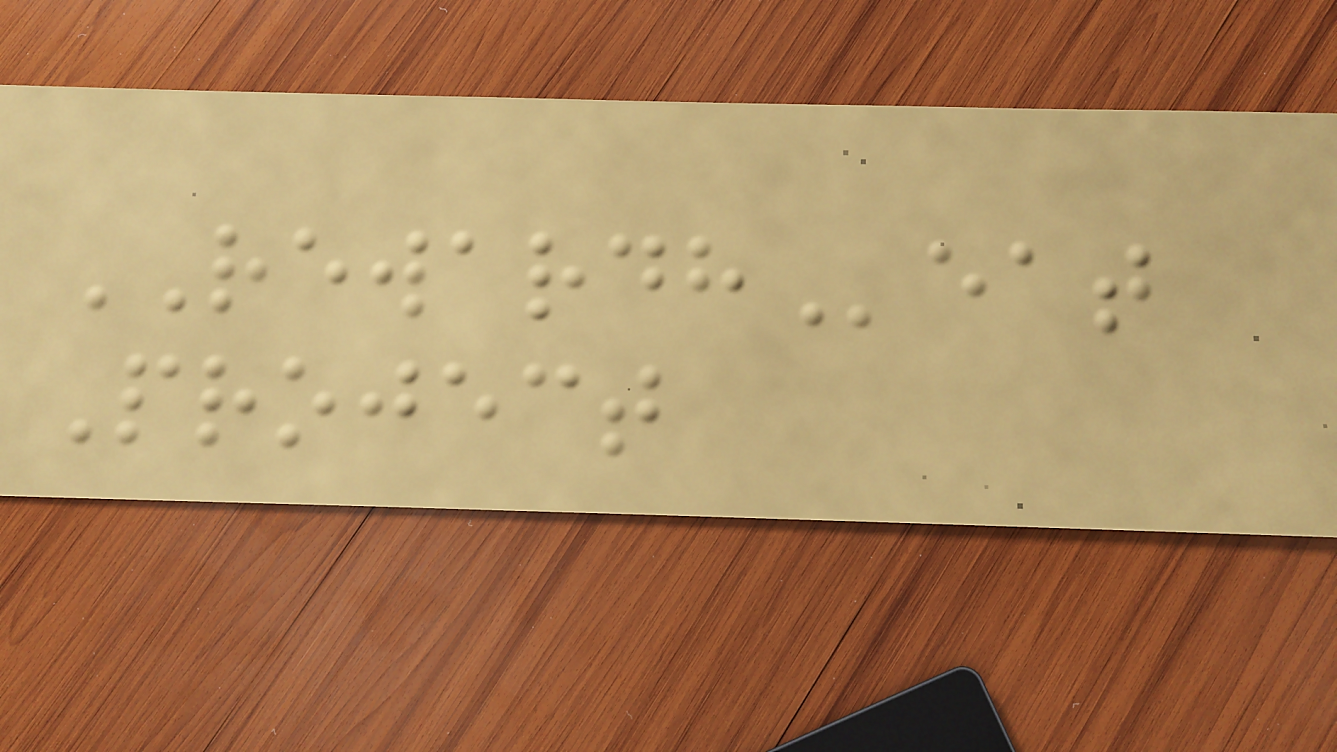REWARDHeat
Project
